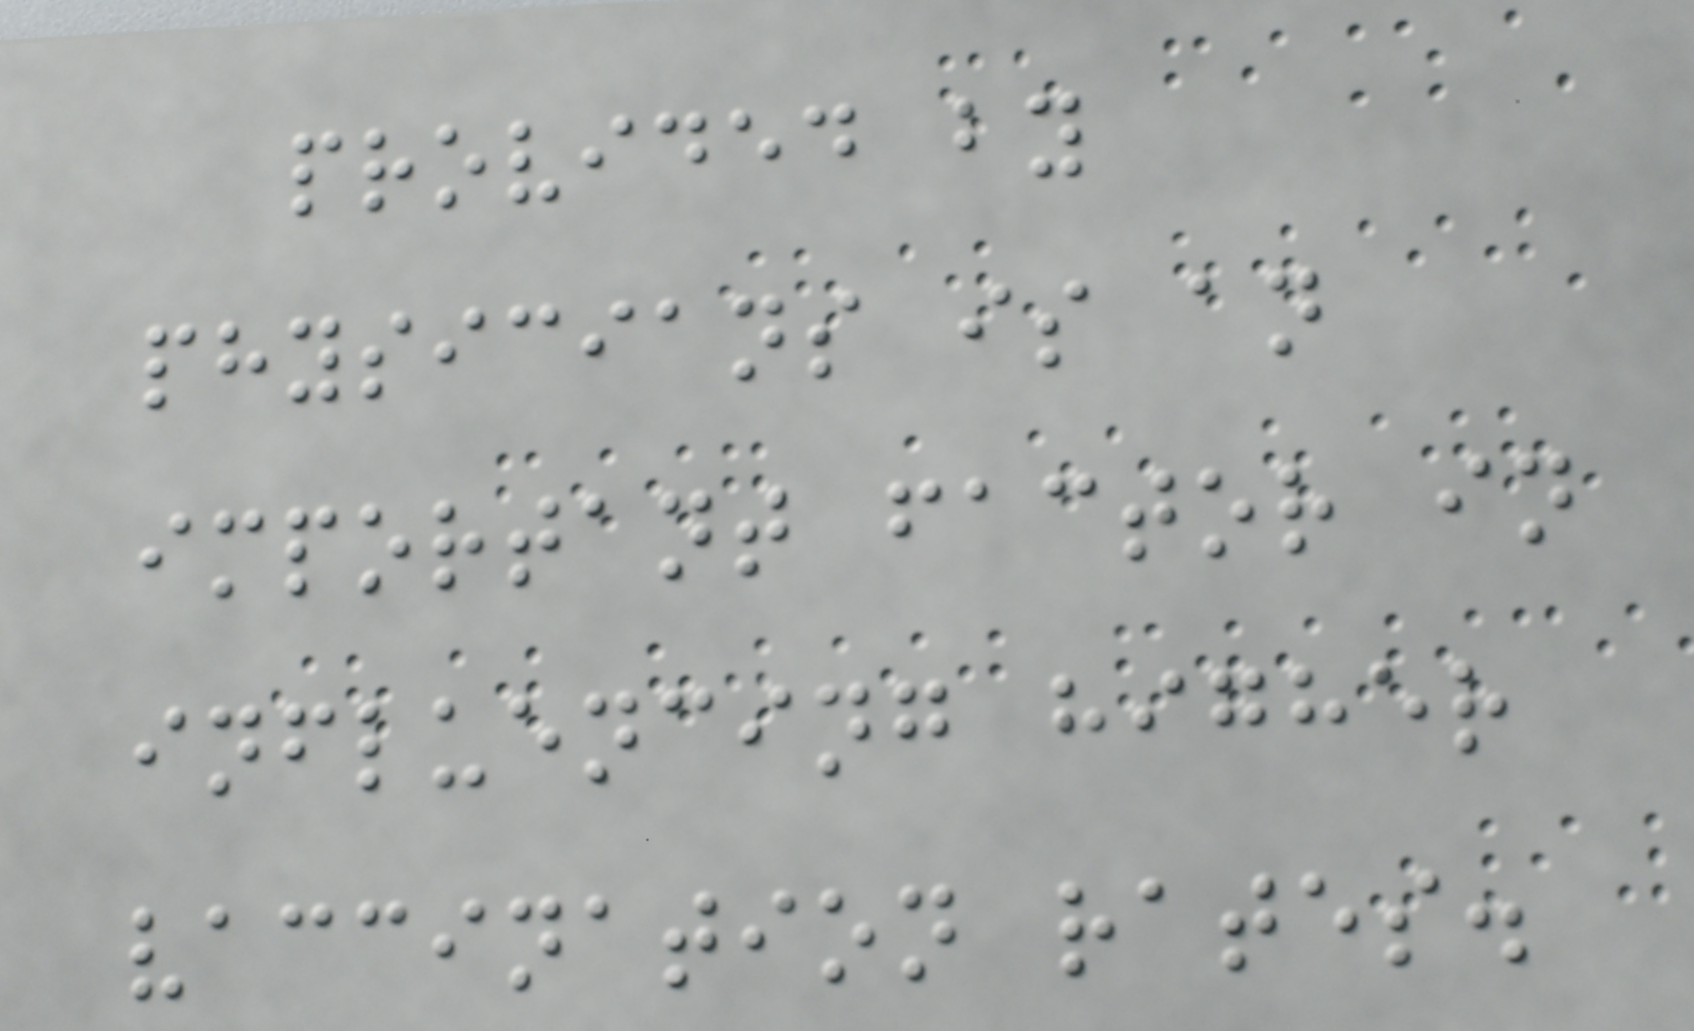provided by
physicians is an
important factor in
influencing higher
vaccination rates.
